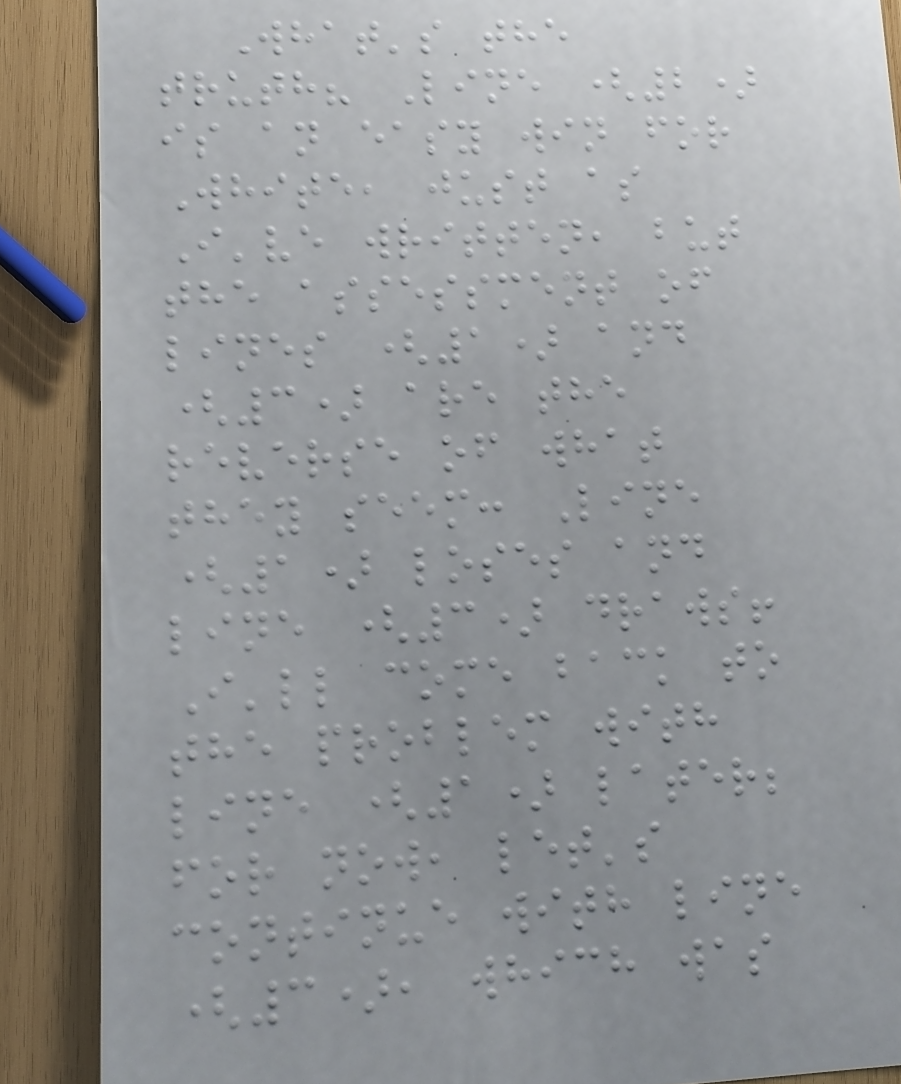What's the
truth? Line (2)
is an easy win for
White, just as
I've written, but
the assessment of
lines (1) and
(3) are the
reverse of what
they seem: Line
(1) loses and
line (3) draws!
I'll come back to
the problem with
line (1) later;
for now, let's
continue with line
(3), which was
